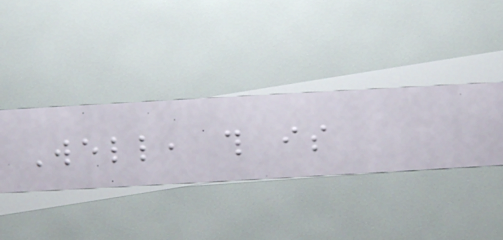Well, this is
